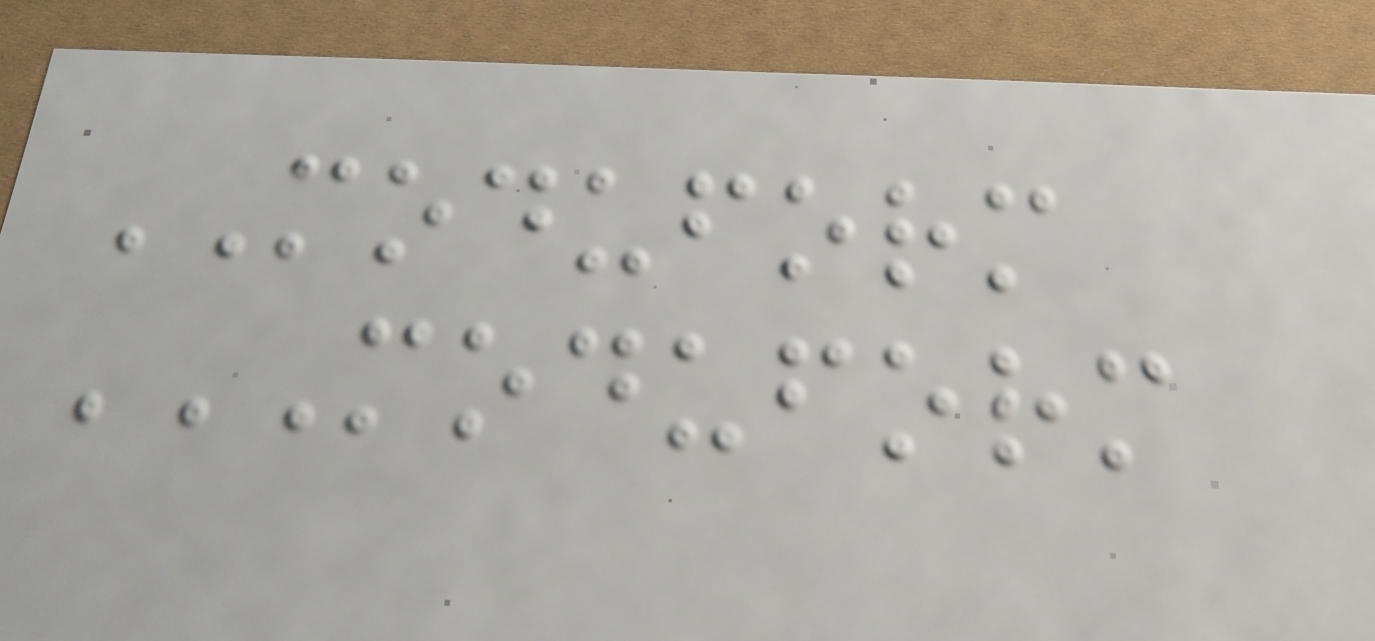MODUFORM
MODUFORM
